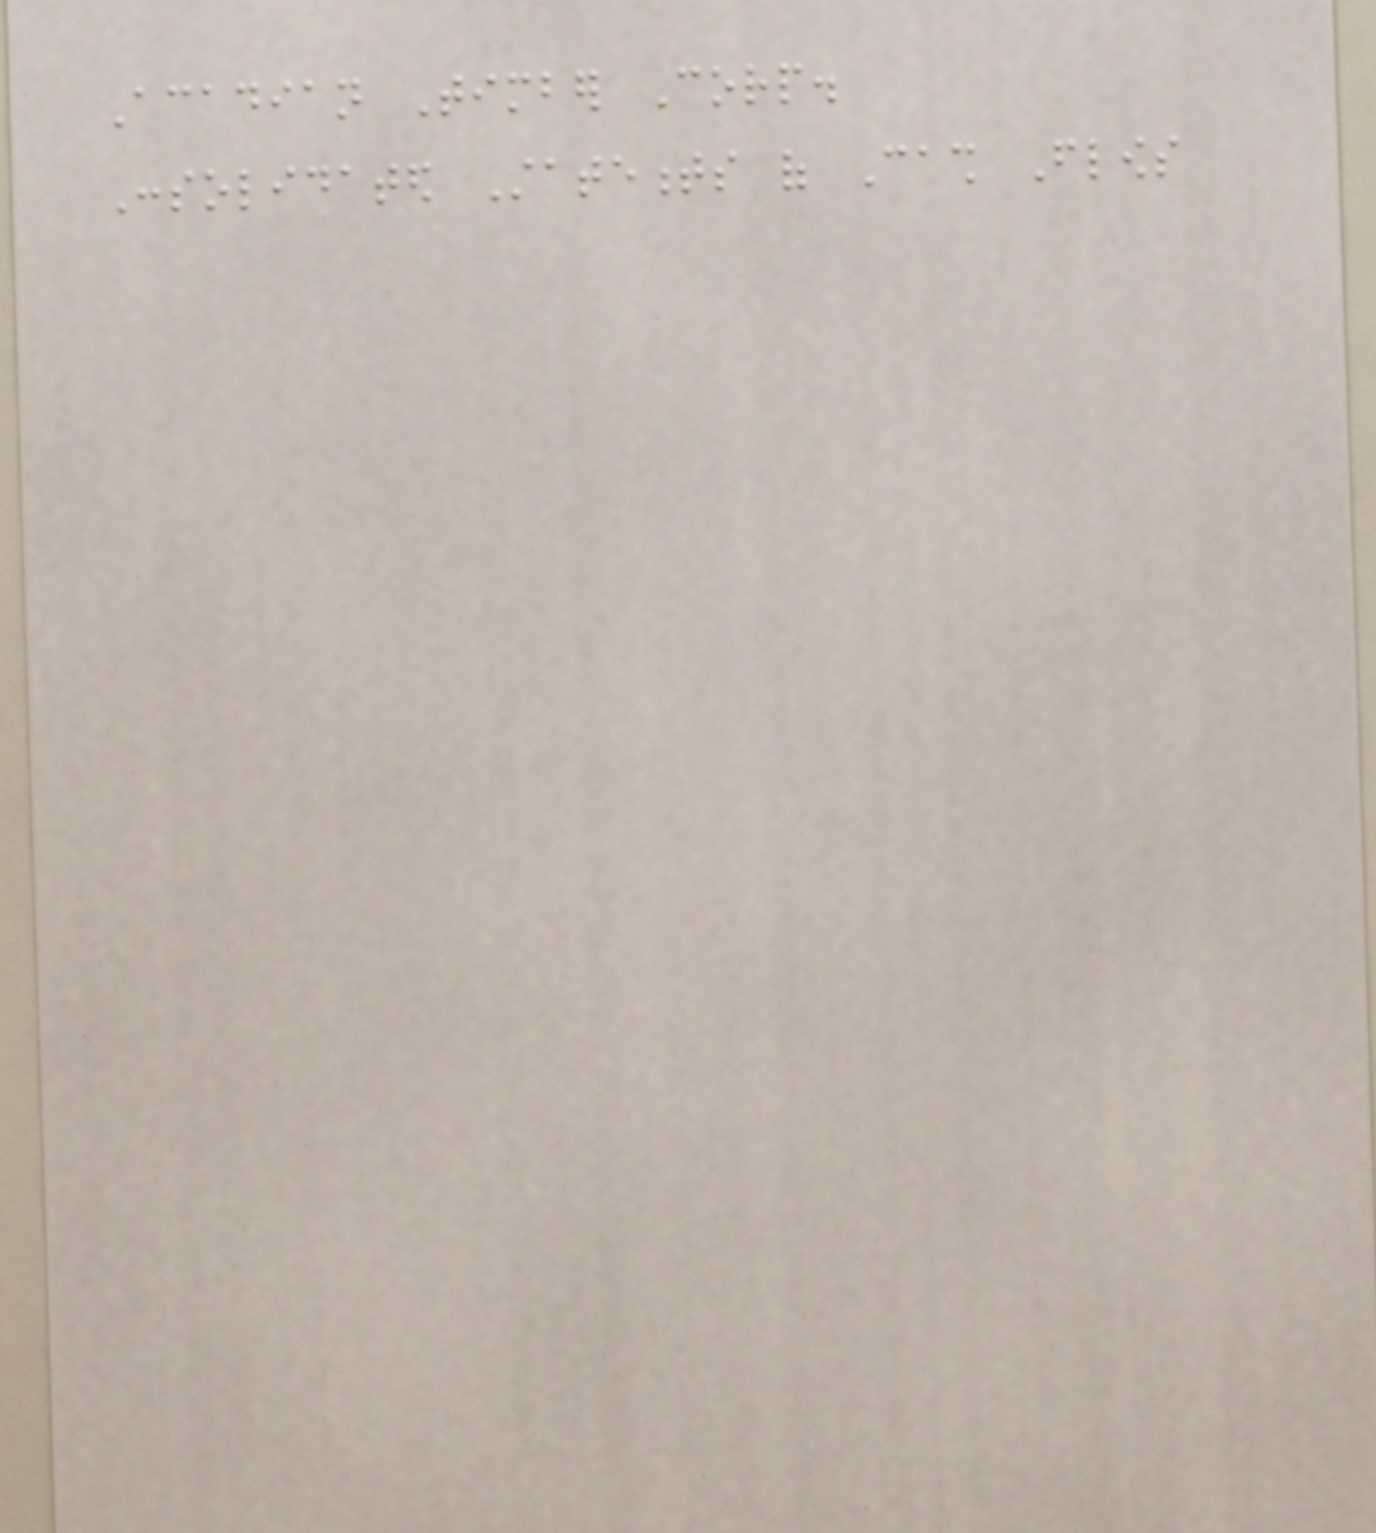Acadian Timber Corp.
Consolidated Statements of Cash Flows
